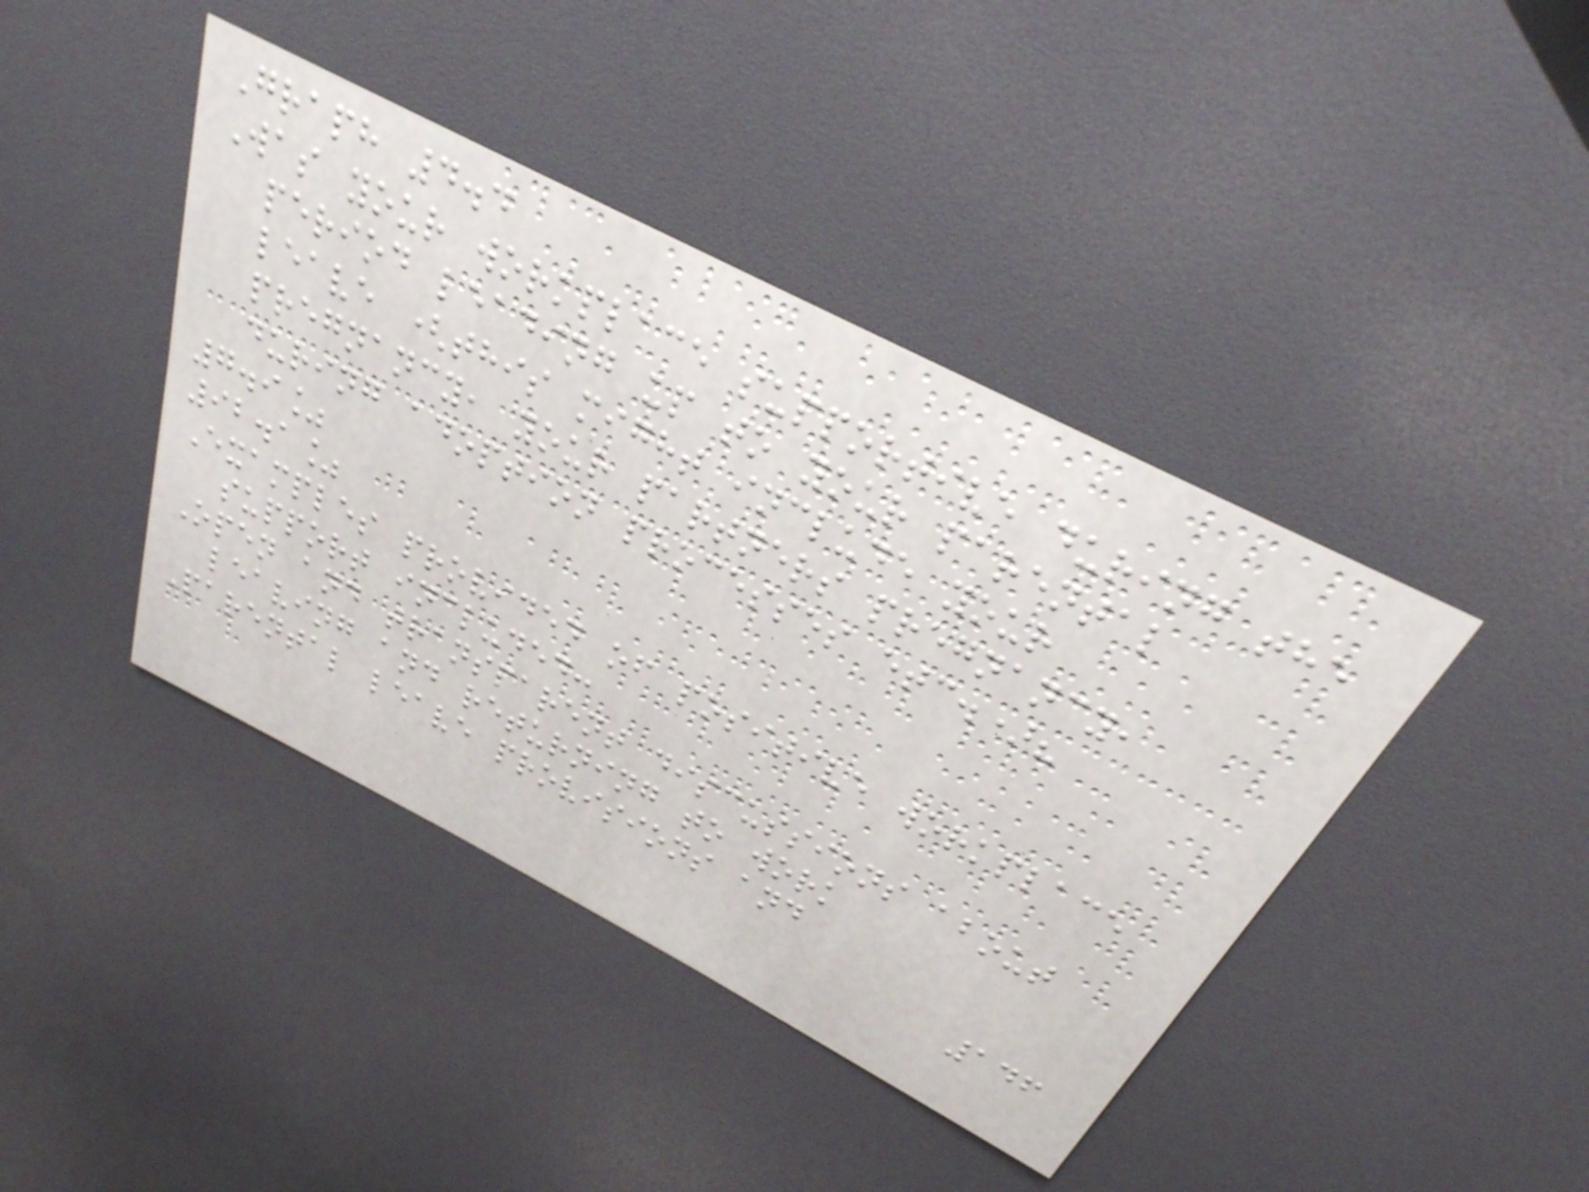Graph 4.4
Was your workplace supportive during the
period leading up to your parental
leave (this might include your
pregnancy, your partners pregnancy,
during adoption processes etc.)?
7.9%
92.1%
Examples provided of positive workplace
support included:
Open and transparent discussions about
leaving and returning to work
Parental leave provisions and
146
